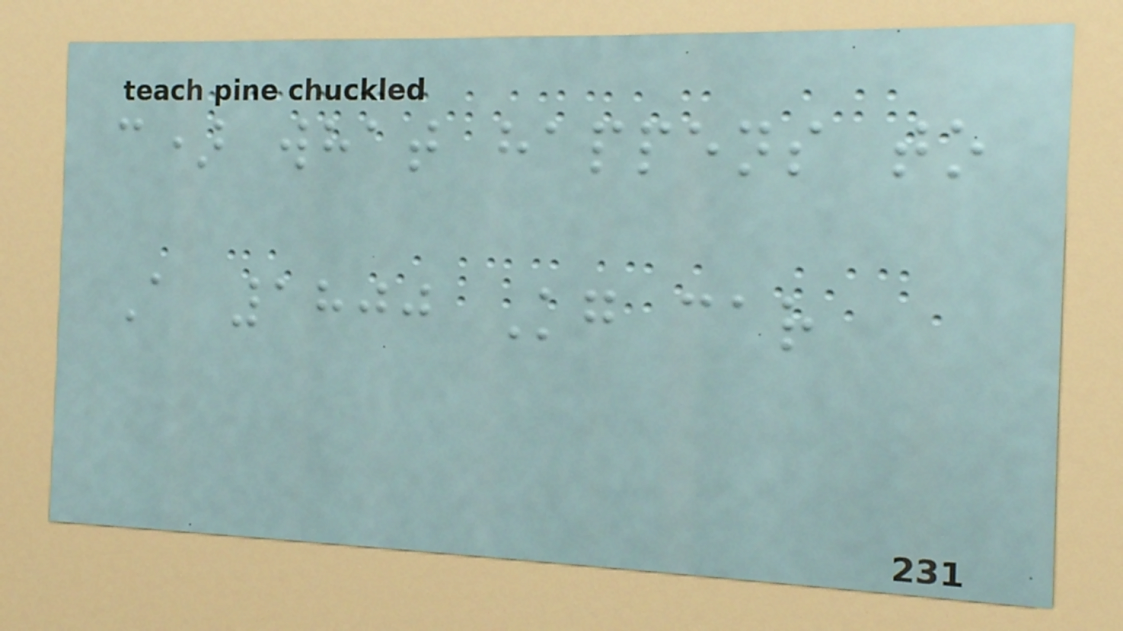c) what happens to
A 1800 Kg car
